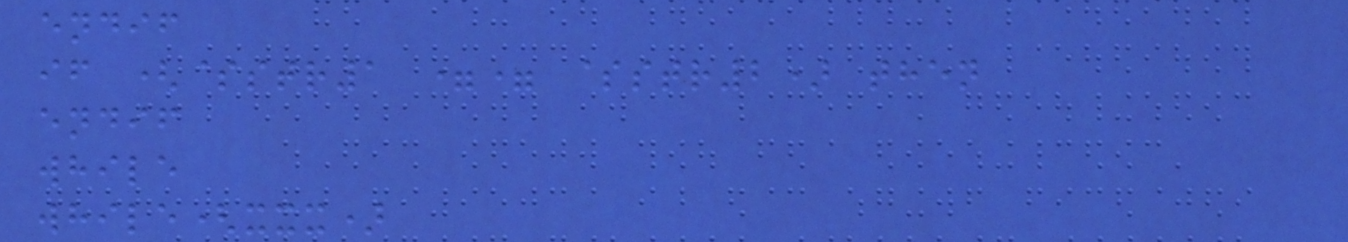endif
if ($str1 == $str2) then
endif
while
while(xxx)
